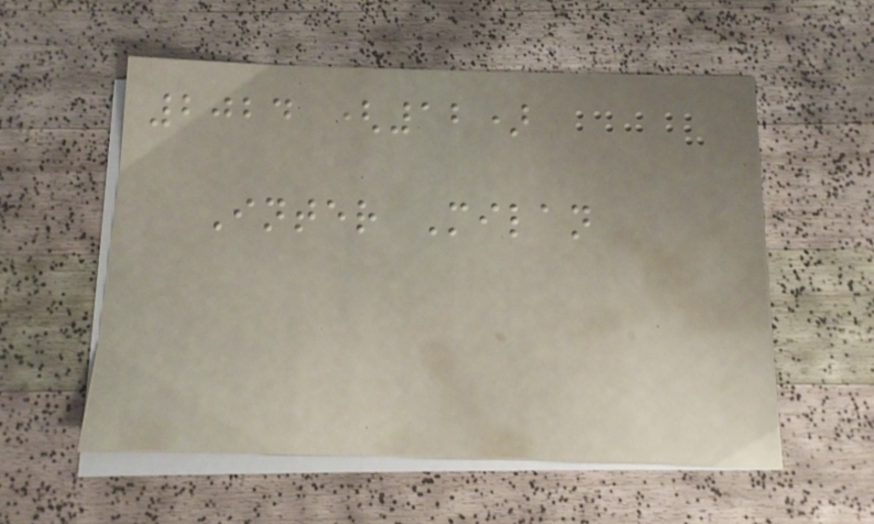2024 (12)
Inter Milan
